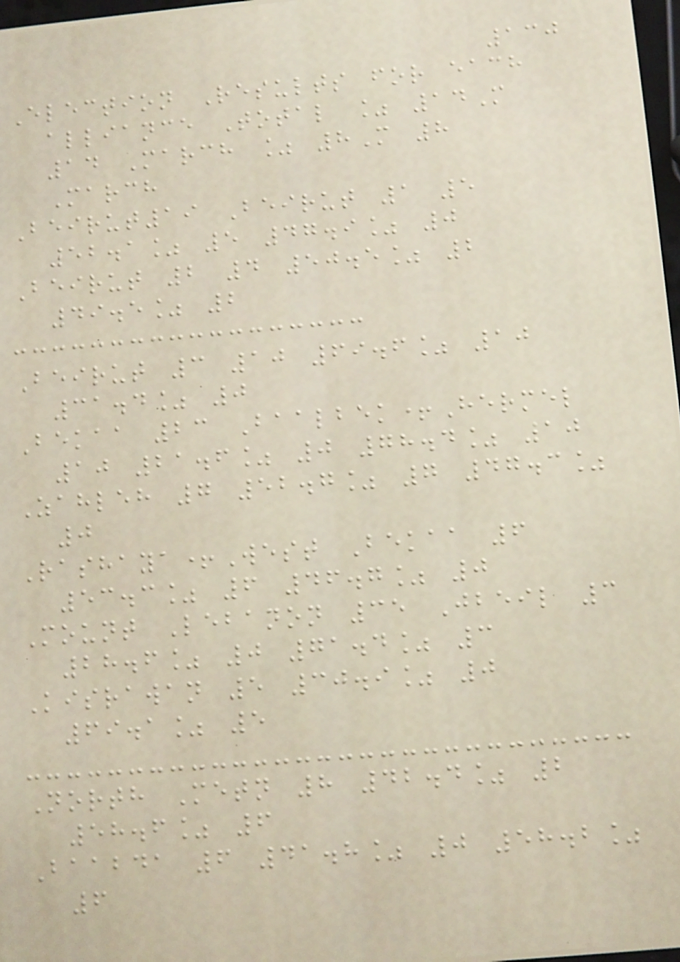130
Election Results for each
alliance Total % 14M
14 March % 8M 8
March
Beirut19 Beirut 1 5
52.1% 5 47.9% 0
Beirut 2 4 50.5% 2
49.5% 2
Beirut 3 10 69.6% 10
31.4% 0
Bekaa 23 Baalbek+Hermel
10 21.6% 0 78.4% 10
Zahleh 7 52.7% 7 47.3%
0
Rashaya+West Bekaa 6
53.3% 6 46.7% 0
Mount Lebanon 35 Jbeil 3
28.6% 0 71.4% 3
Kisrawan 5 30.9% 0
69.1% 5
North Metn 8 42.4% 2
58.6% 6
Baabda 6 41.8% 0 58.2%
6
